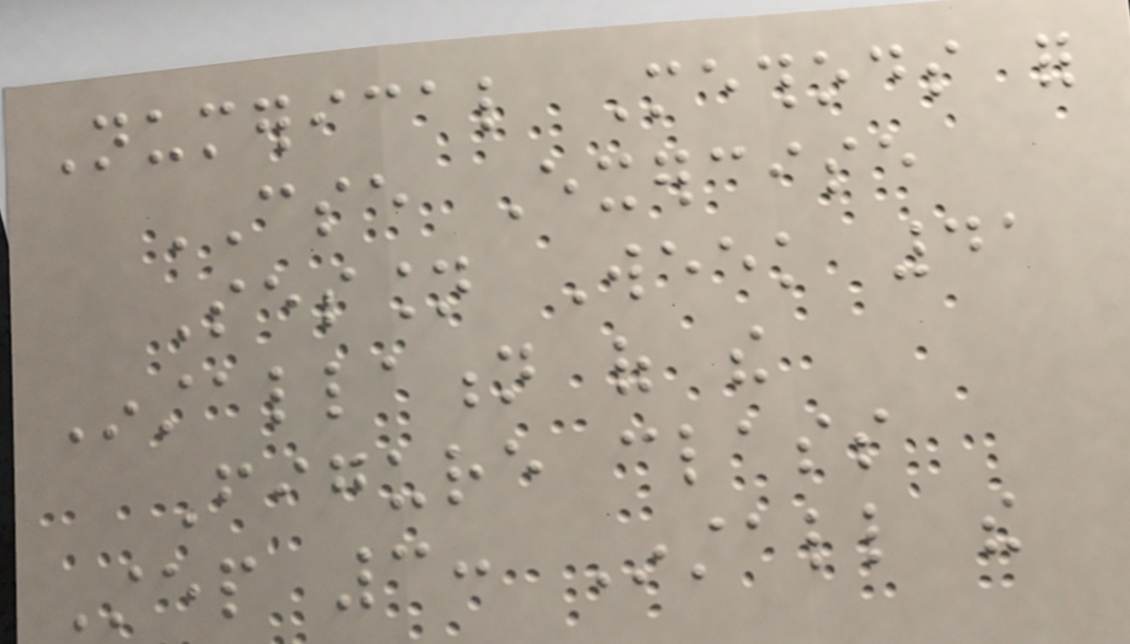Numerical Methods for
CSE Exercise
Session Week 41
Installation of the
Figure class
Step 3: Install the
